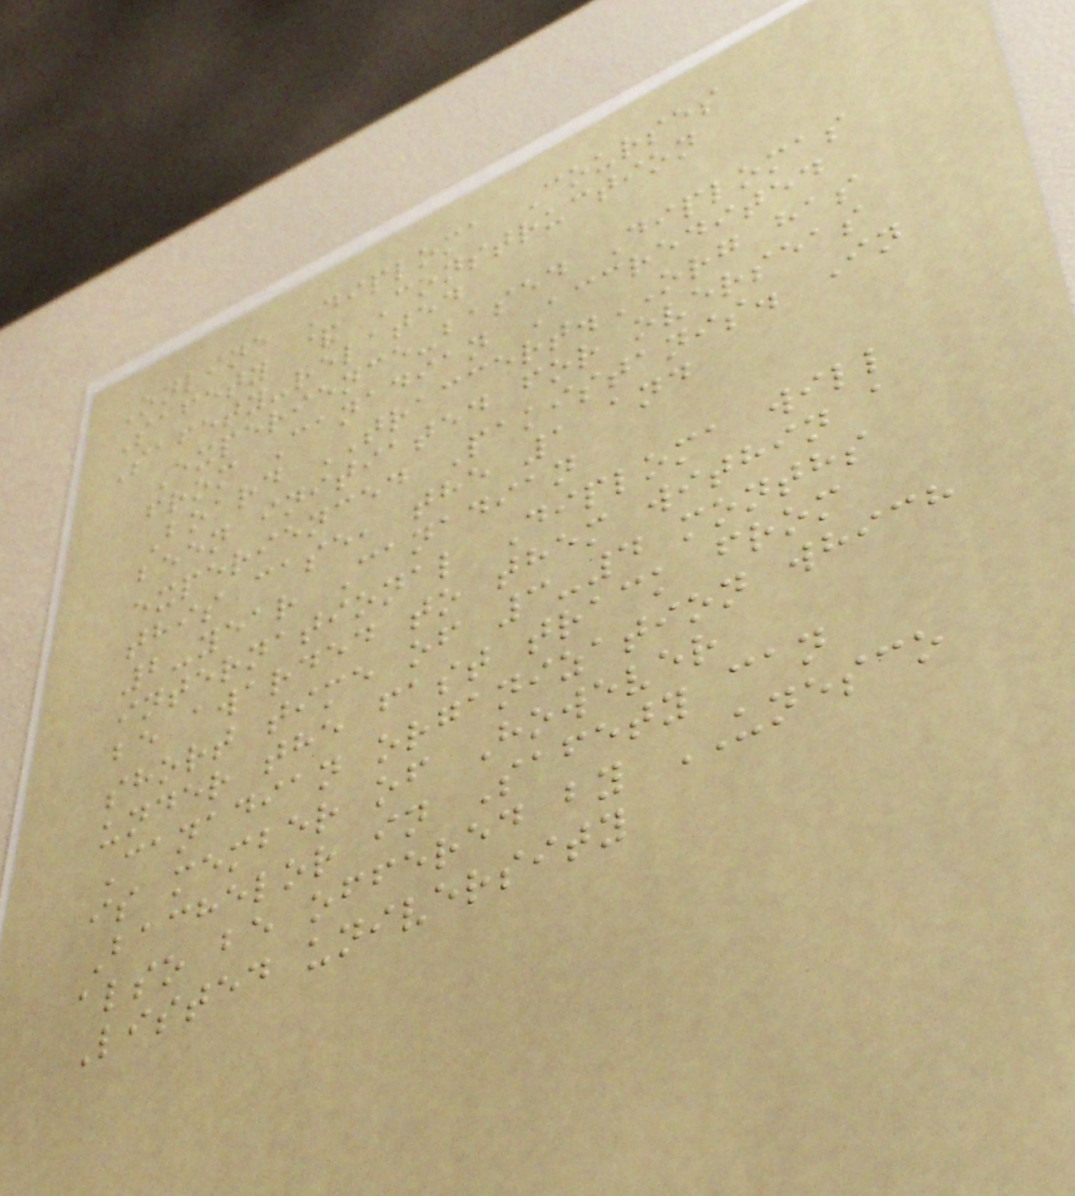Online Diploma Courses
Safety & Construction
Safety-related
Experience-based Diplomas
from Canadian Accredited
Board TRACCERT.ORG has
been initiated for overseas
experienced Pakistanis. In
this case, the 1 and
2-year Canadian
international Diploma will
be awarded to them within a
short time of 3-4 months
under the fast track from
Canadian organization which
is member of However
Bachelor in Safety can
also be offered by UNESCO
Listed university
